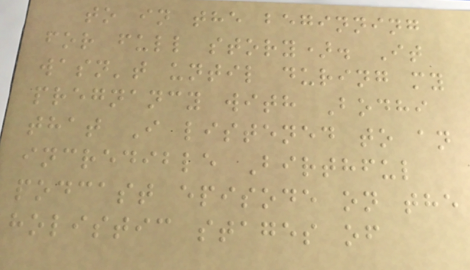to in the beginning
for full story). It
wasn't until during my
pregnancy with Bodhi
that I listened to an
incredible Birthful
podcast episode on the
holistic stages of
